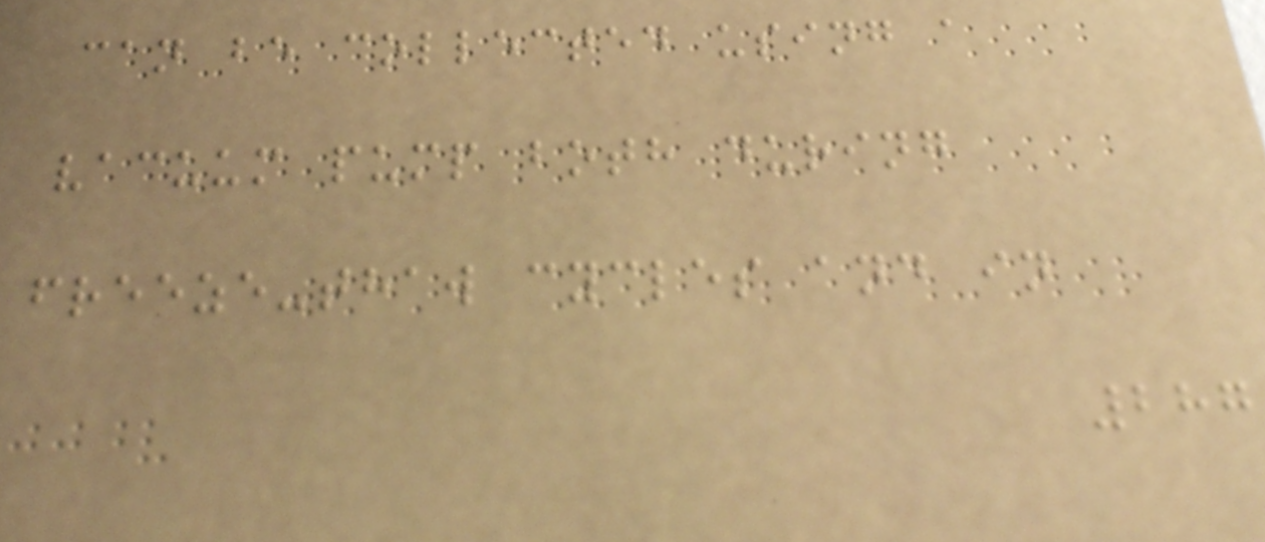can be collected using a
vacuum pump both during
freeze-thaw cycles and in
287
